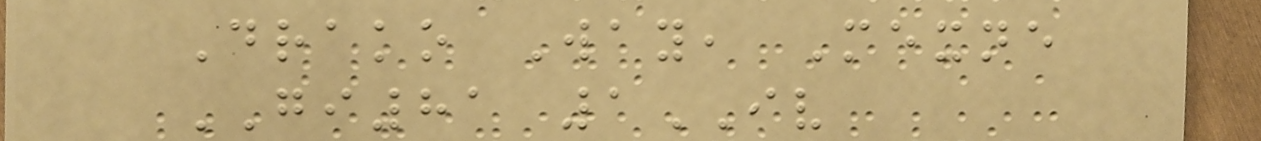Drako Way, Mexne
GI81 1IV
